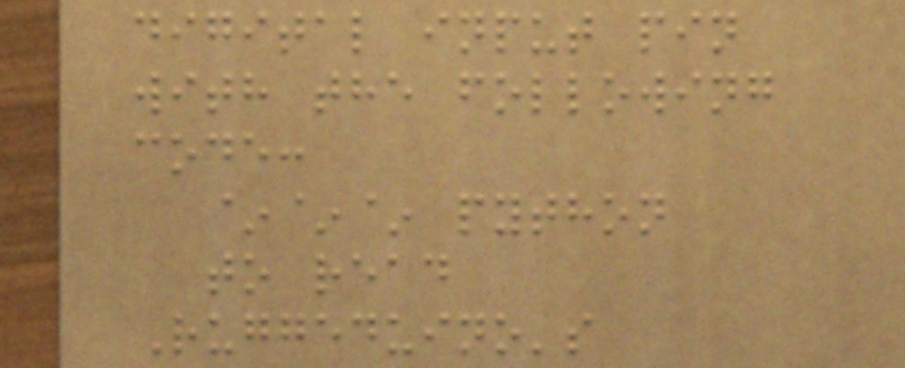digital input pin
with the following
code:
~~~ python
to read
Ruggeduino's
